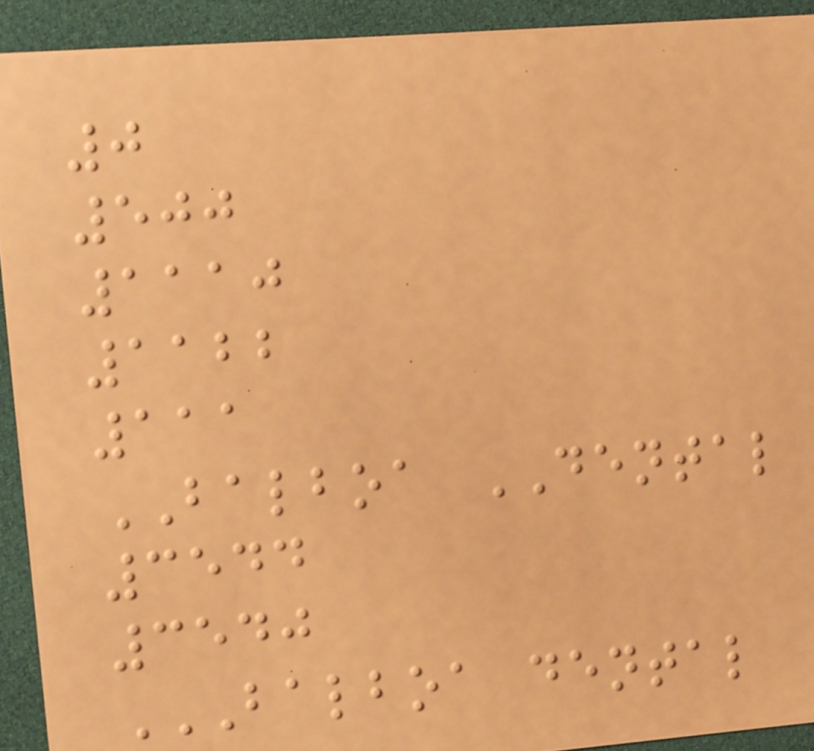0
500
1110
1122
111
BALBOA DENTAL
3544
3540
BALBOA DENTAL
